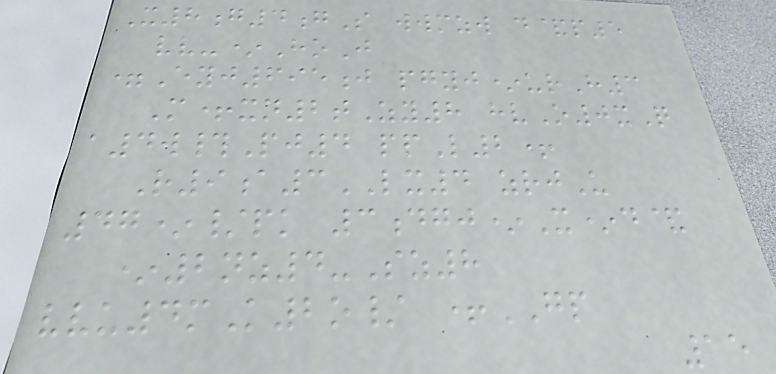X8g4gS wwmzw d&p5
vv-*HoJ
=Eyj695j pgyj*urH3
M+xn2tZy8 hvO0xQ
a4w#Pj4 ppL2+
R9a3LX4 zrjU
47*/pk 3dgj*X*d&
*2nz4-Sz8
vvu4mK2o/ +GP
15
